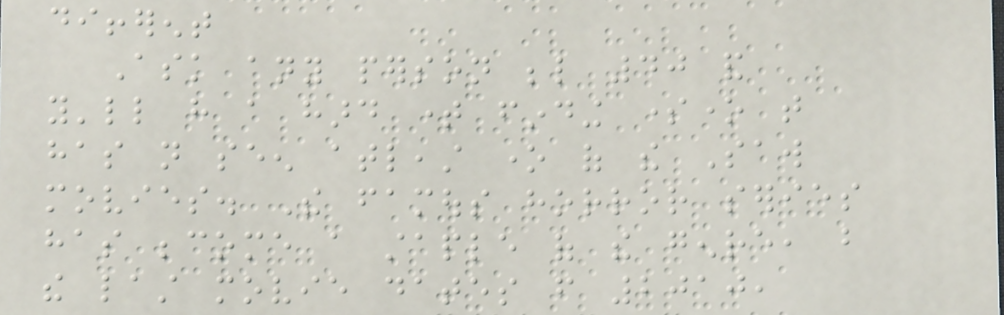different
Ask any person below 40 and
you'll have a hard time finding someone that
has not seen atleast one of the Saw
movies. The famous horror series
has become a staple of the genre, but
the last movie dates from 2010,
